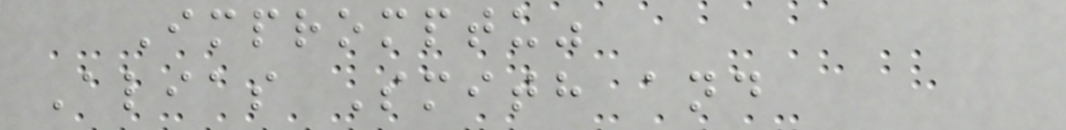Impromptu"
Alias Smith and
